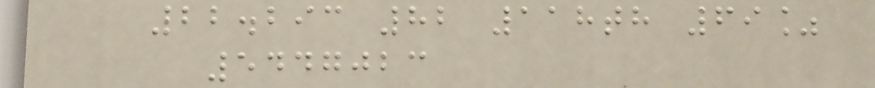22.293 82 118th 69%
5447023
